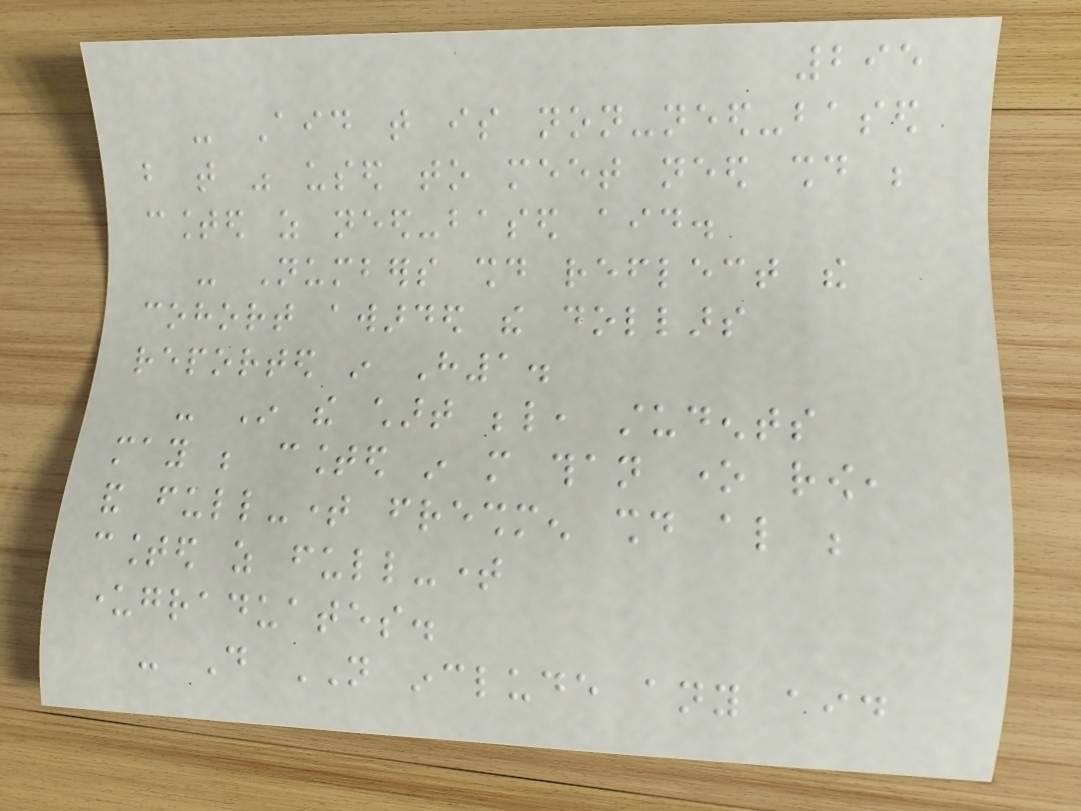295
- Aid that is non-need-based
but that was used to meet need should be
counted as need-based aid.
- Numbers should reflect the
cohort awarded the dollars
reported in H1.
- In the chart below, students
may be counted in more than one row,
and full-time freshmen should also be
counted as full-time
undergraduates.
- Do NOT include any aid
